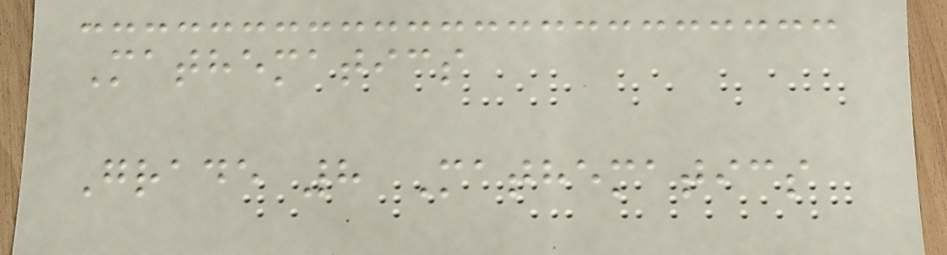Mathematics
Grade 8 Mathematics
